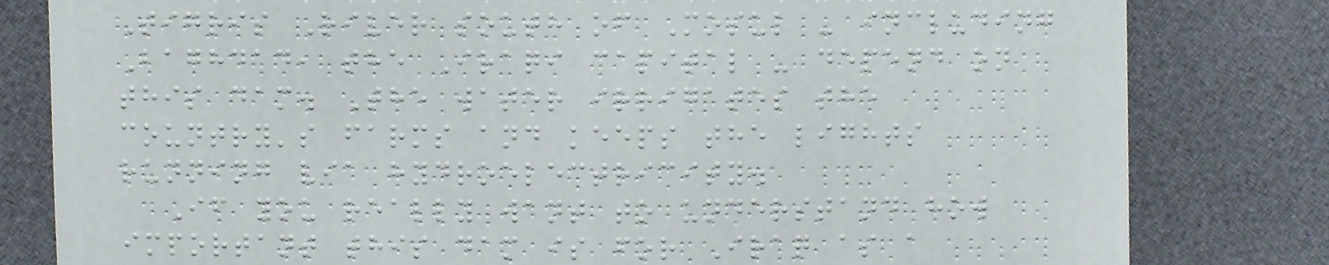Tigris River south of Mosul - including
Baghdad, the Iraqi capital - depend on
this dam. The water irrigates the
country's farms and keeps the lights
running via hydroelectricity.
If you really want to understand how
important this dam is for Iraq as a
